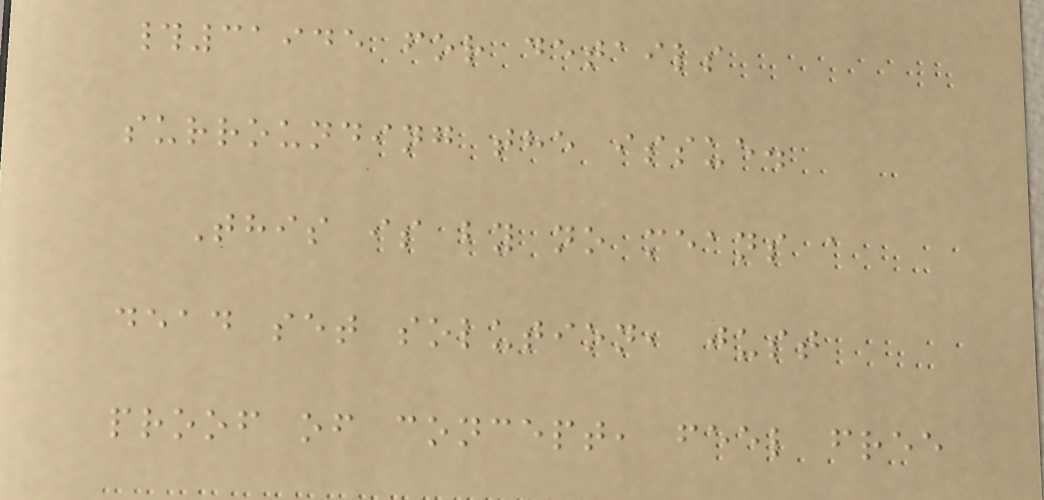#31945 for details
surrounding the issue.
This is by no means a
dead set solution, just
proof of concept, feel free
